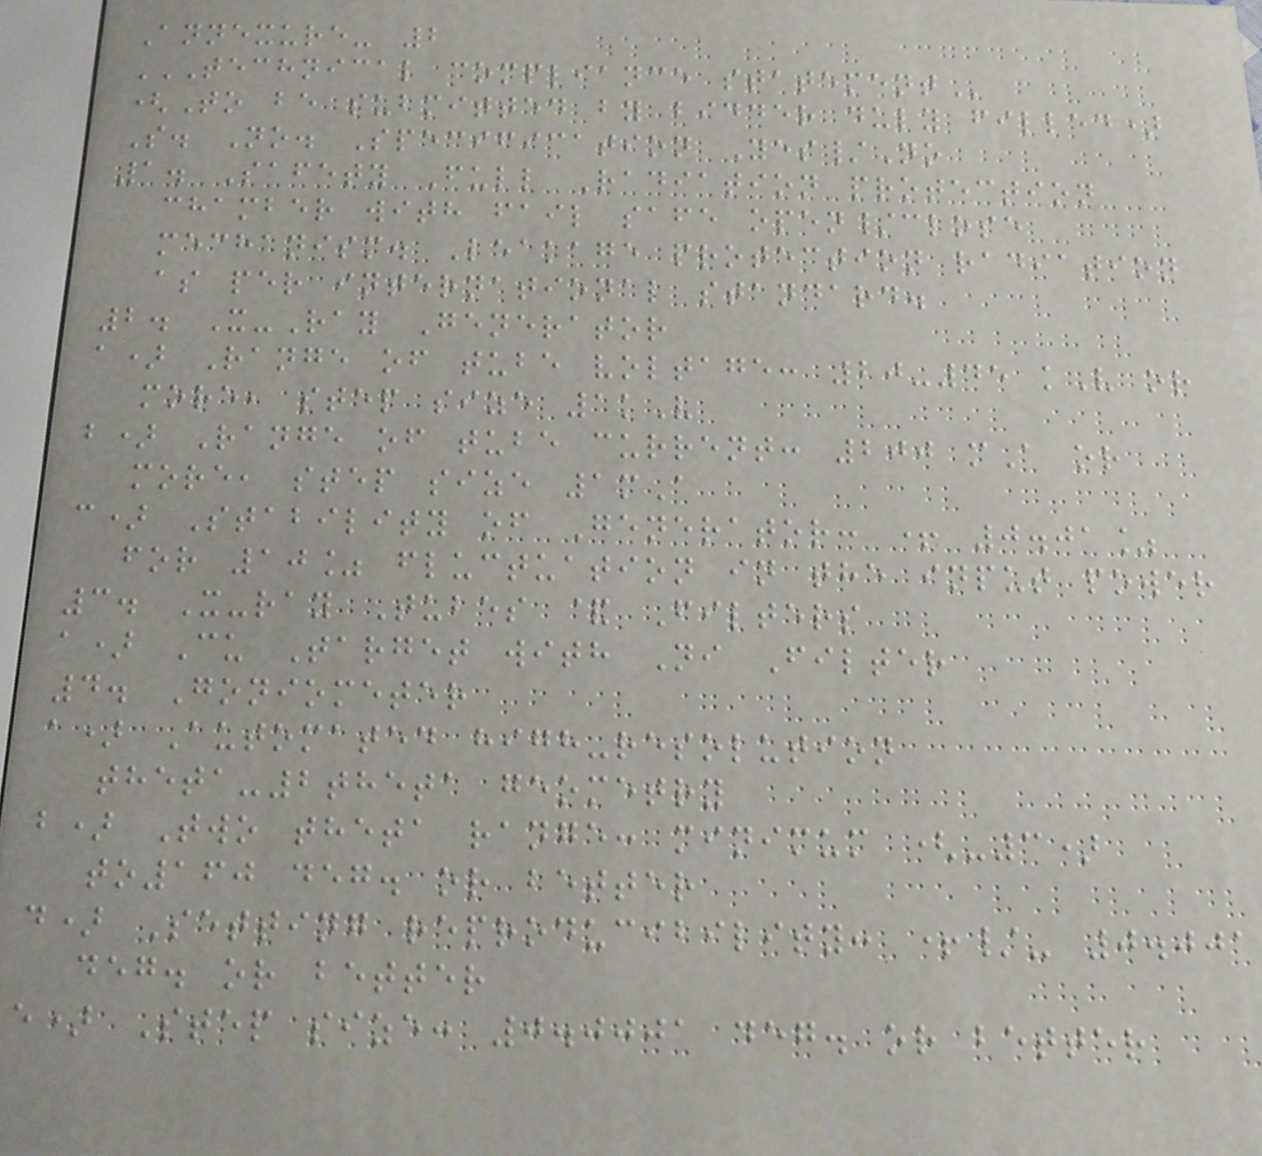Annexure- 2
TECHNICAL COMPLIANCE STATEMENT
(To be submitted by bidder duly filled)
S. No. Specification Yes/No
1. Safety Full Radiation protection
chamber with fail safe open/close
mechanism. Leakage protection radiation
as per international standard.
2. X-Ray Generator
a) Range of tube voltage: 20-45 kV or
more, step size 1kV
b) Range of tube current: 200 mA or
more, step size 1mA
c) Stability of Generator: + 0.01%
for 10% fluctuation in the input power
3. X-ray Tubes & Filters
a) Cu Target with Ni Filter
4. Goniometer
a) Automated high-resolution
theta-2theta geometry
b) Two theta range: minimum (-3)
to160 deg. or better
d) Setting reproducibility: +/- 0.001
deg. or better
e) Step size: 0.0001 deg. or better
